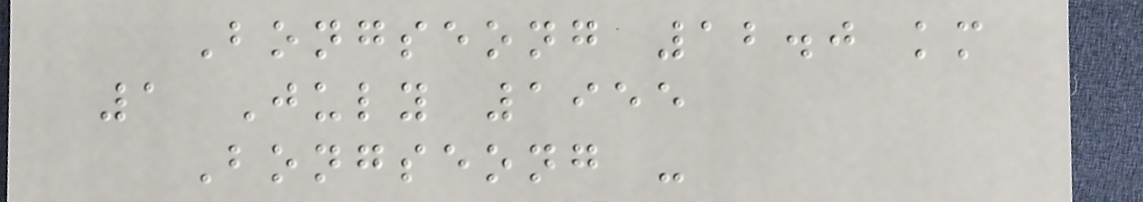Bongseong 12.0 km
1 July 1955
Bongseong -
